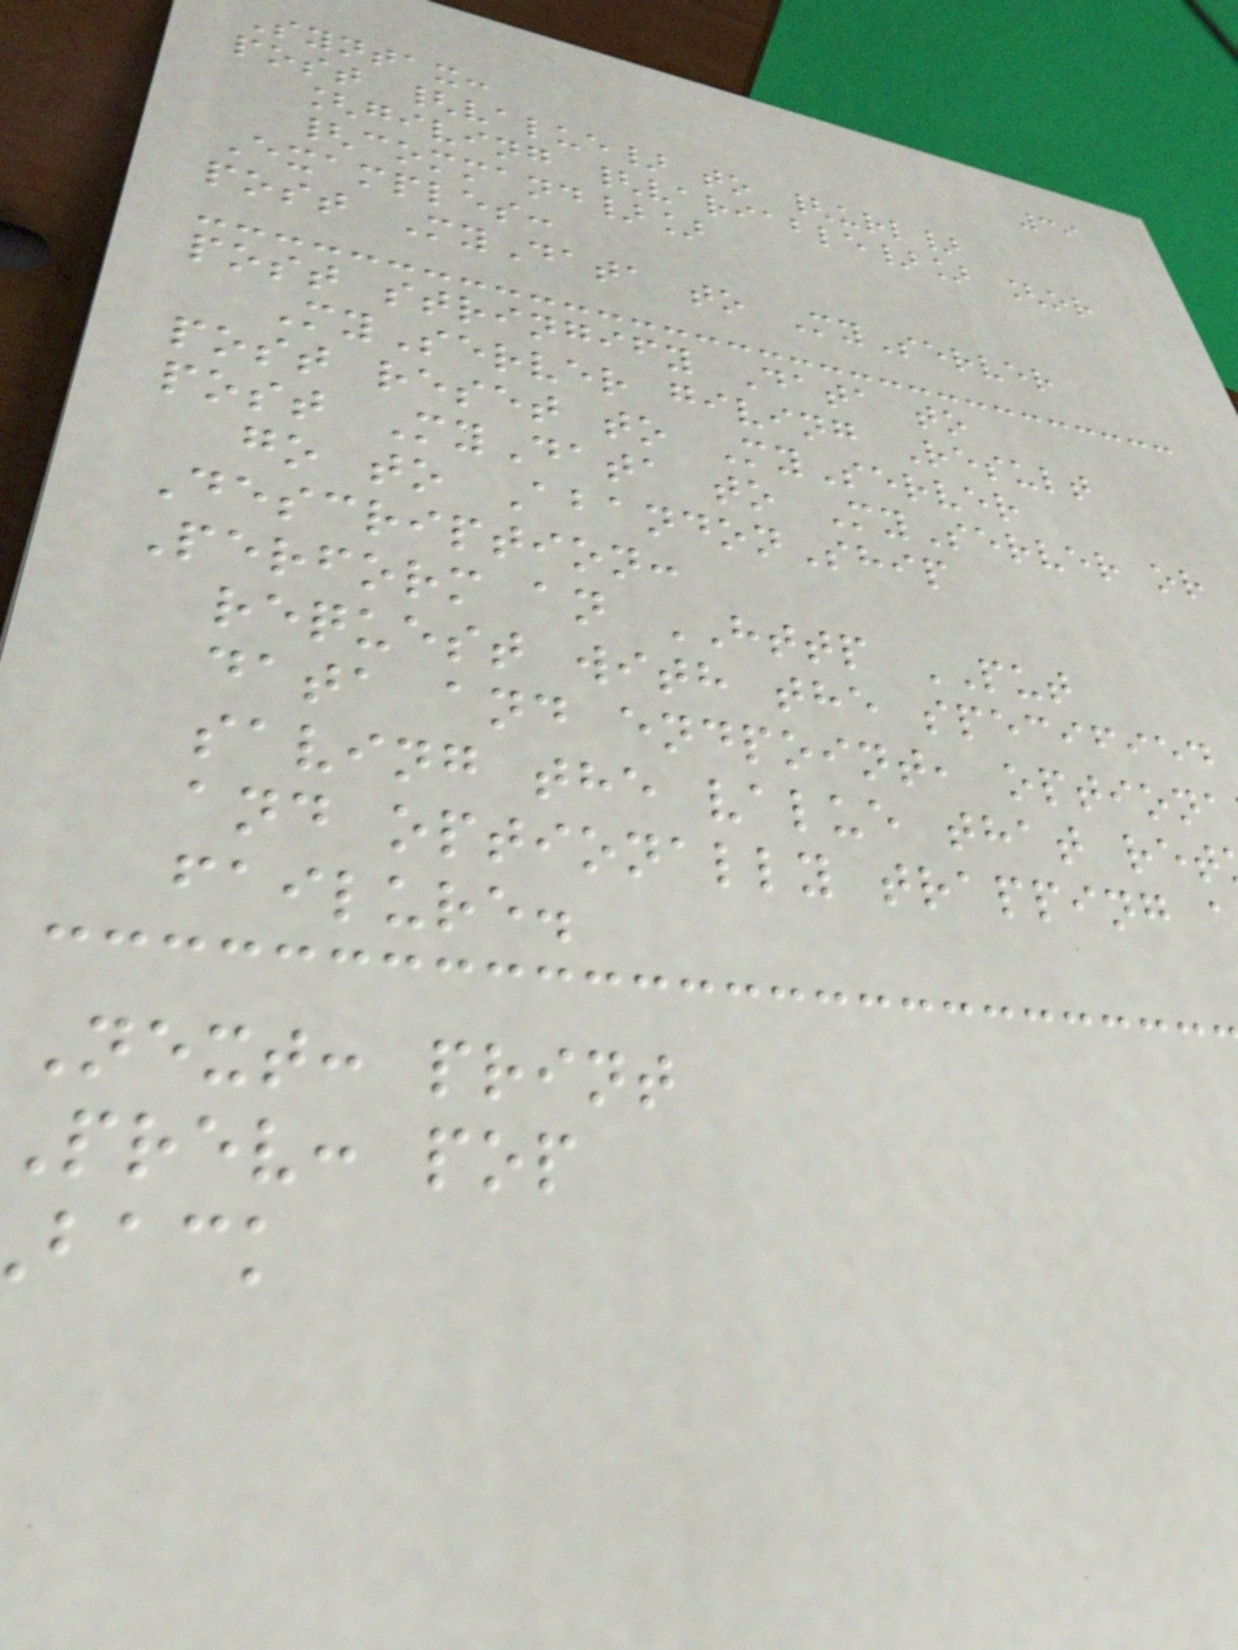39
Syntax:
post {value} to {url}
[giving {variable}] [or
{command}]
Examples:
post MyData to MyServer
post stringify Data to
MyServer giving Result
post reset to MyServer
post MyData to MyServer or
go to AbandonShip
Description:
Perform an HTTP PUT
request with the specified
data and endpoint, optiona
saving the value that ret
and optionally trapping
failure.
Next: print
prev: pop
back
